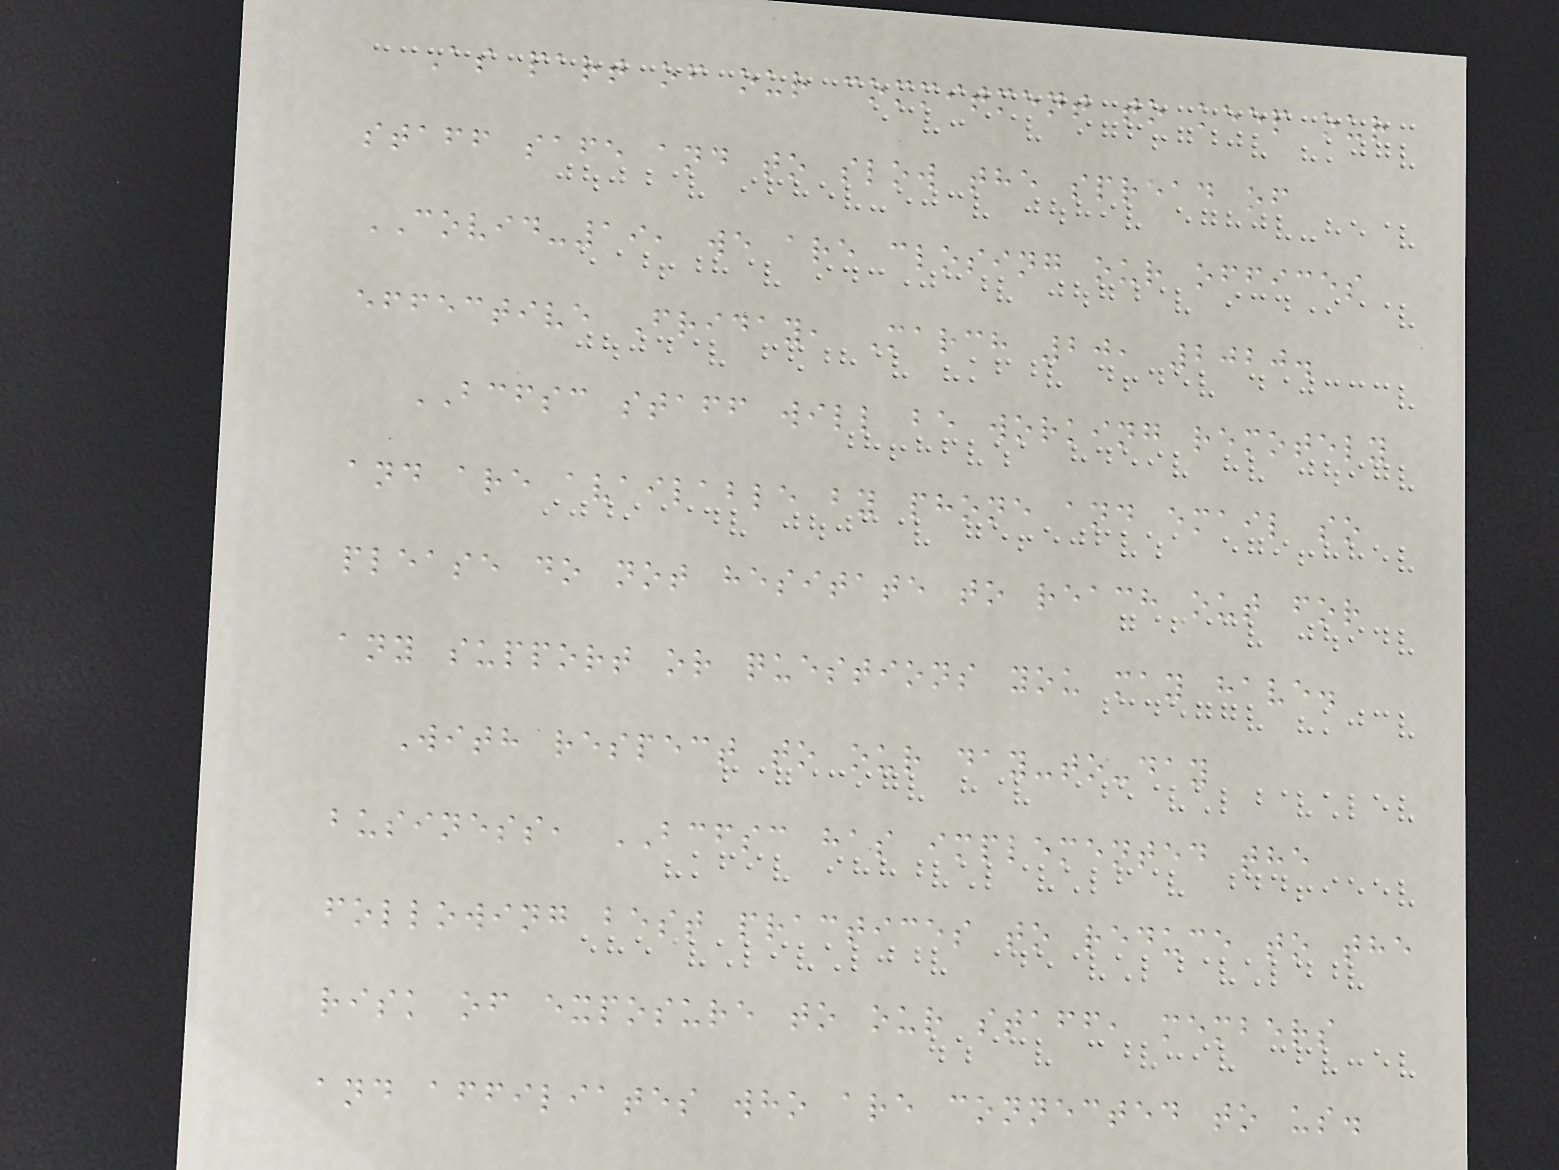As part of our commitment to keep our
staff safe and to slow the spread of
COVID-19, we are closing our offices
effective Friday, March 20, 2020.
BCFSC staff will be working remotely
and are available by phone and email so
please do not hesitate to reach out for
any support or questions you may have.
With respect to our day-to-day
business, BCFSC has implemented the
following best practices to reduce to the
risk of exposure to our staff, members
and affiliates who are connected to us.
